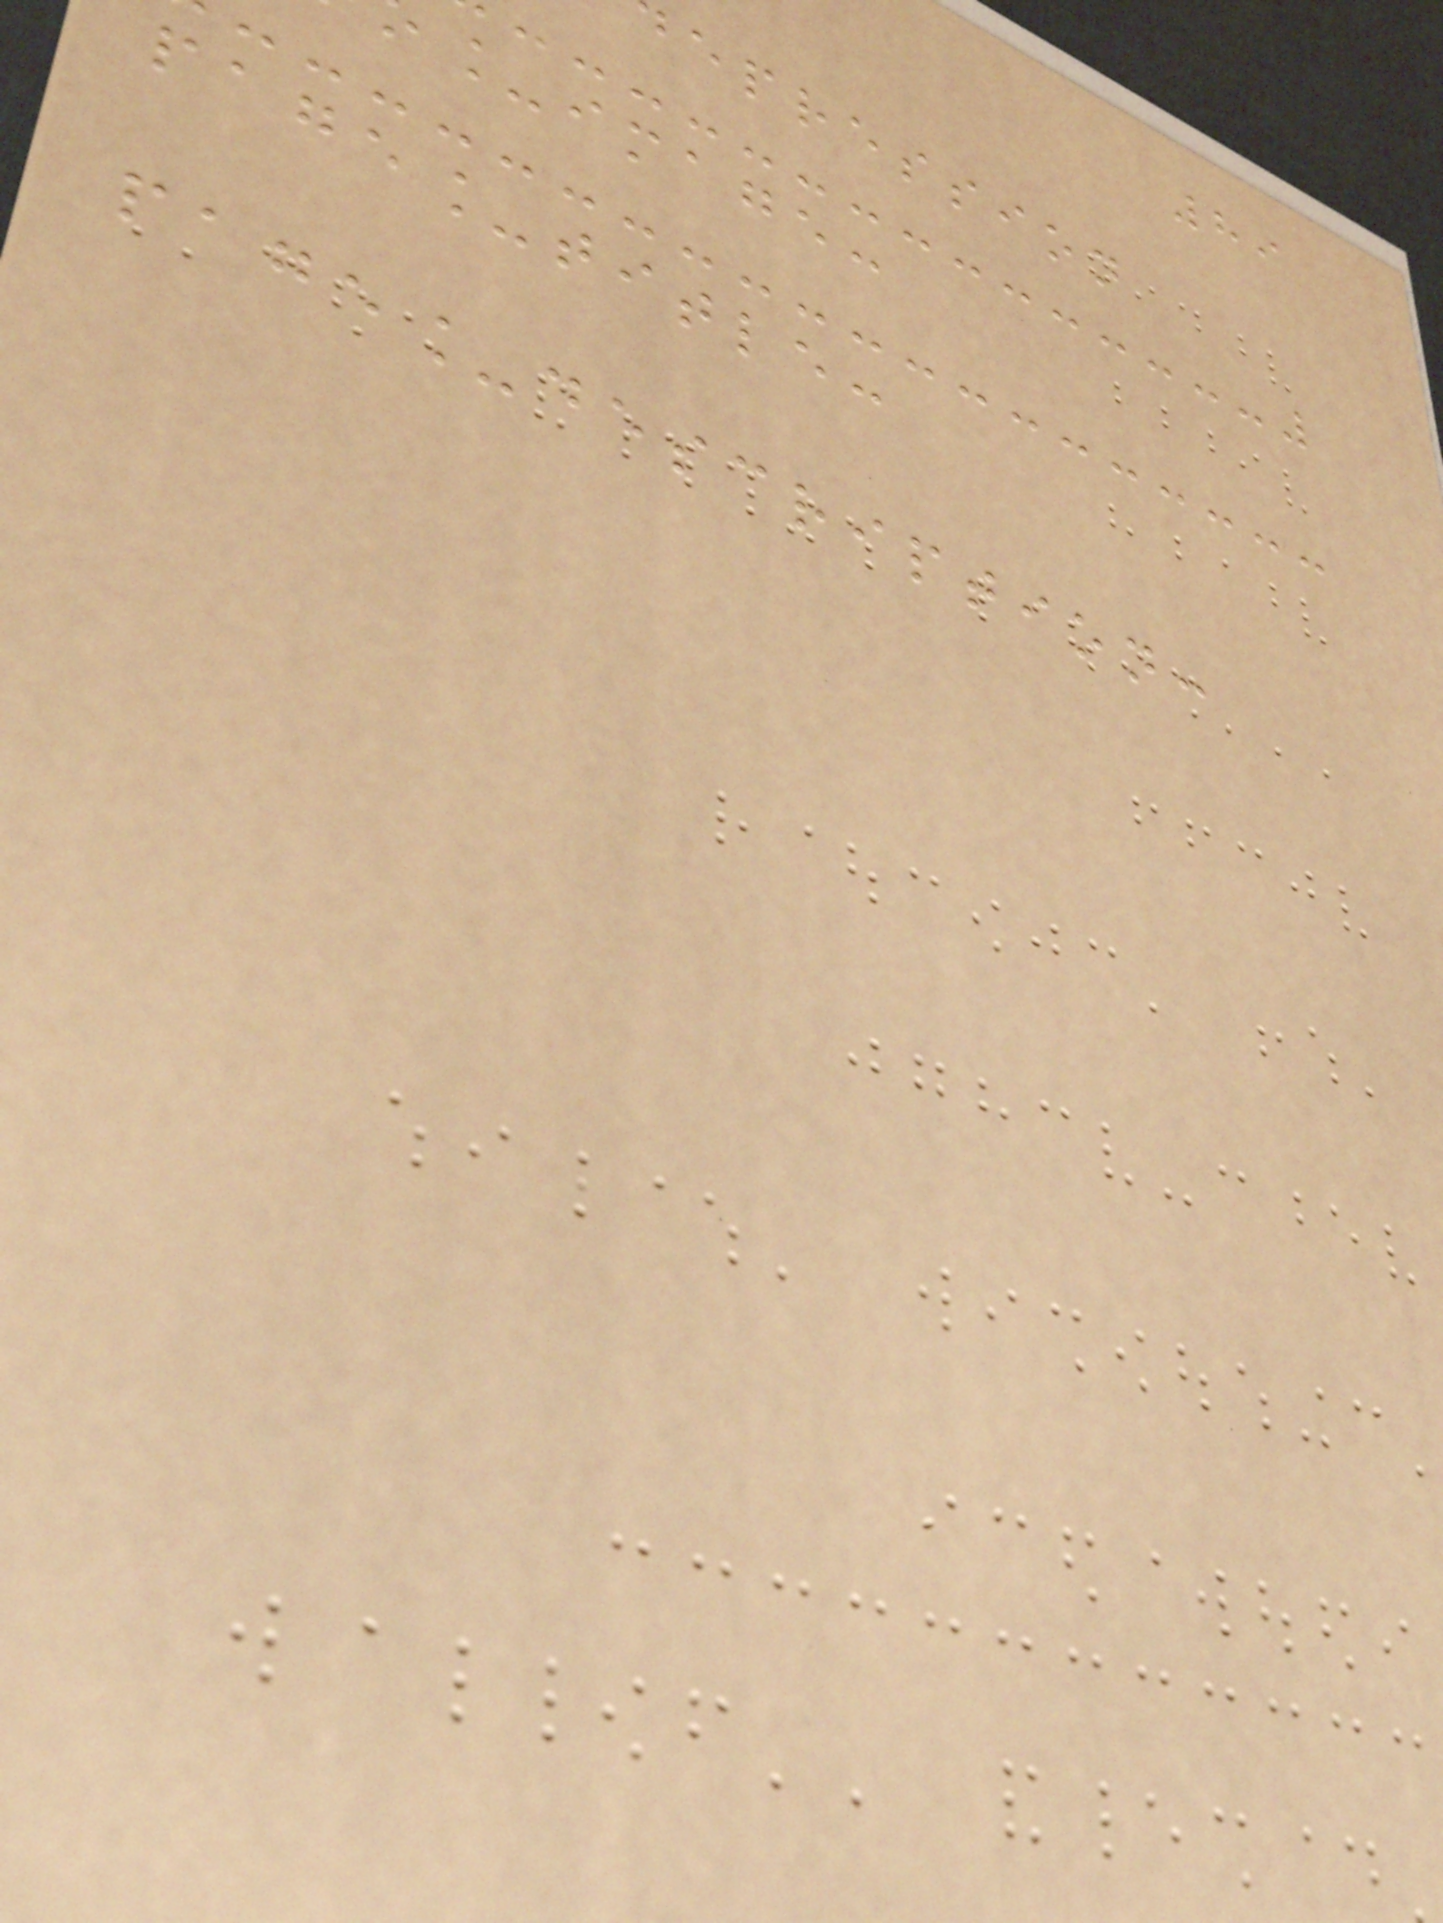89
epression
_image:
page_title:
page_description:
